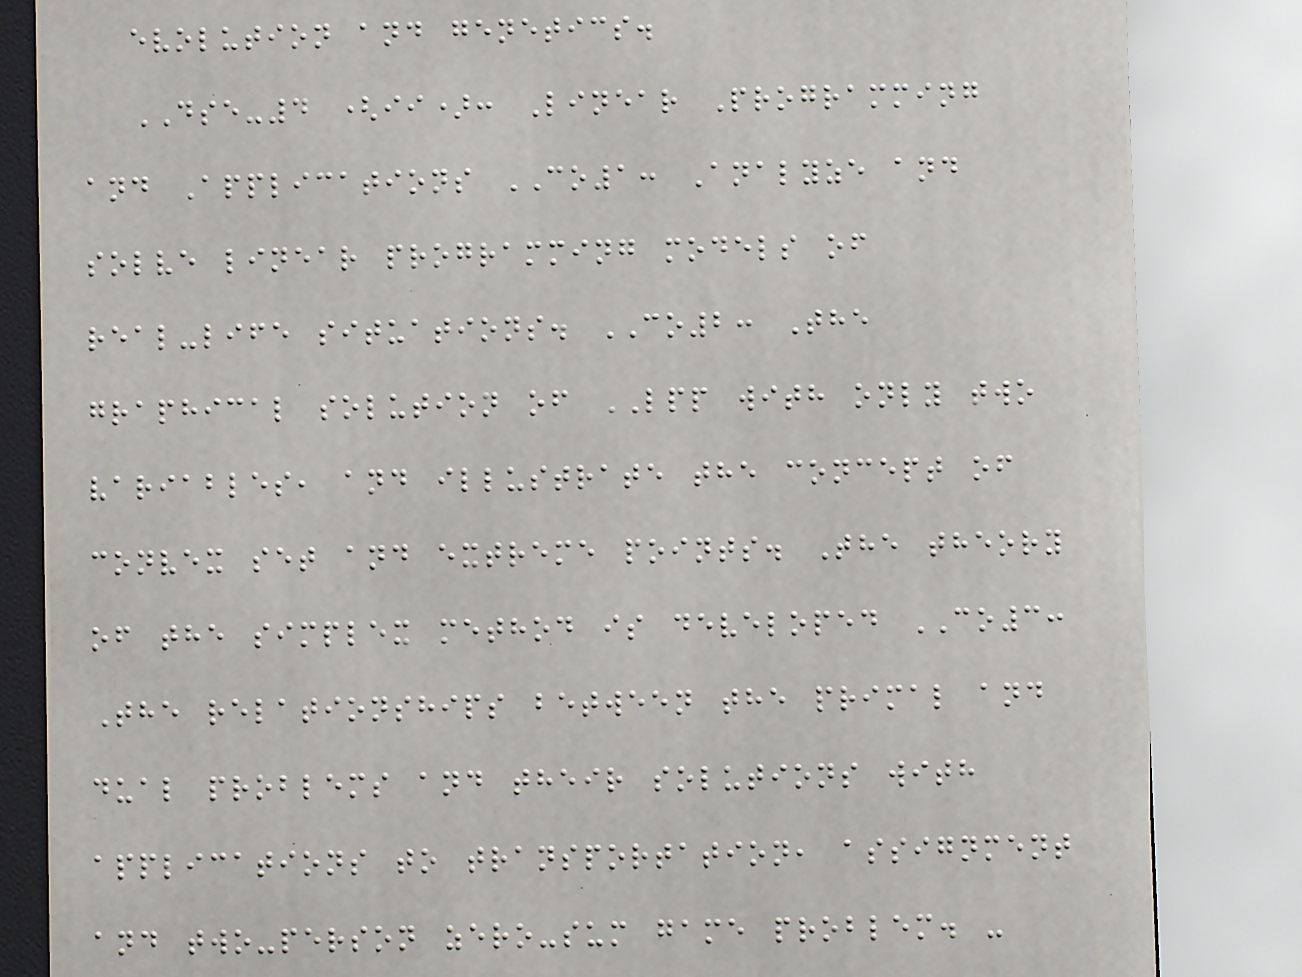evolution and genetics.
DSE-4 (ii): Linear Programming
and Applications CO1: Analyze and
solve linear programming models of
real-life situations. CO2: The
graphical solution of LPP with only two
variables, and illustrate the concept of
convex set and extreme points. The theory
of the simplex method is developed CO3:
The relationships between the primal and
dual problems and their solutions with
applications to transportation, assignment
and two-person zero-sum game problem. -
